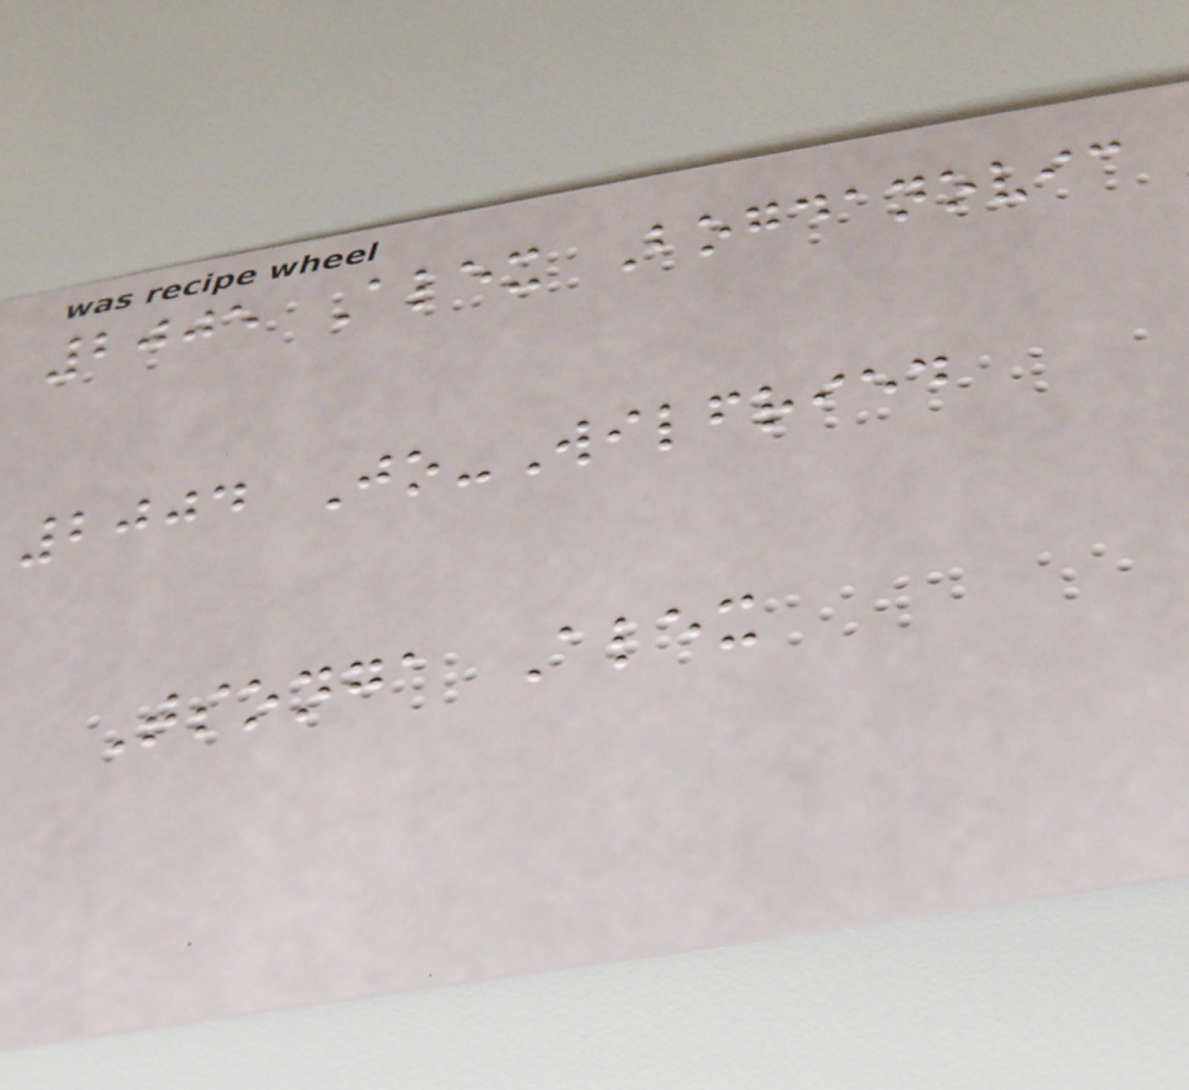2005 Alex Bogdanovic
2004 Jo-Wilfried
Tsonga Alex
